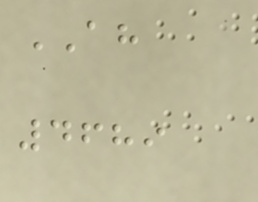AH
4689
